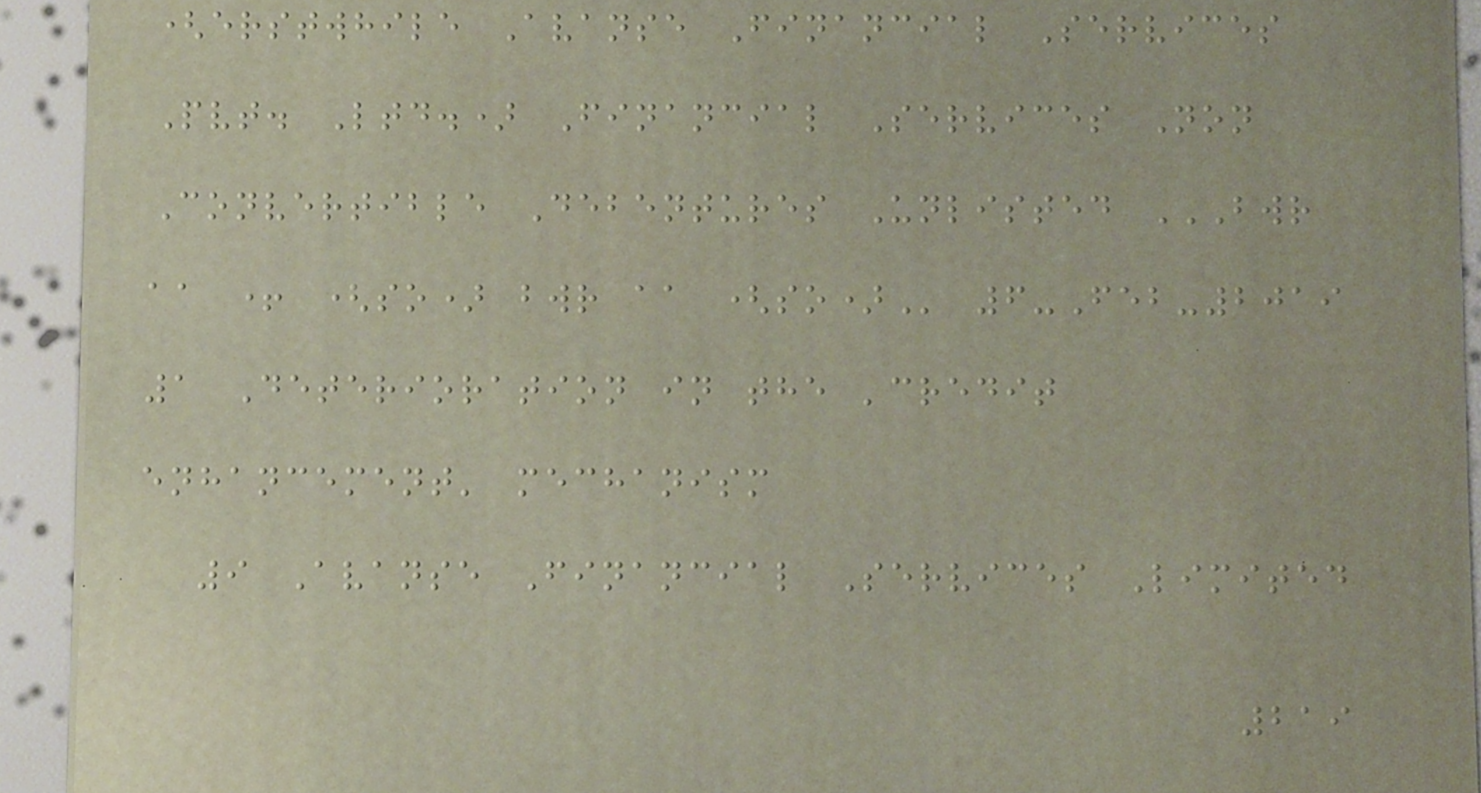(erstwhile Avanse Financial Services
Pvt. Ltd.) Financial Services Non
Convertible Debentures Unlisted BWR
AA + (SO) BWR AA (SO) 6-Feb-2019
1 Deterioration in the 'credit
enhancement' mechanism
9 Avanse Financial Services Limited
219
